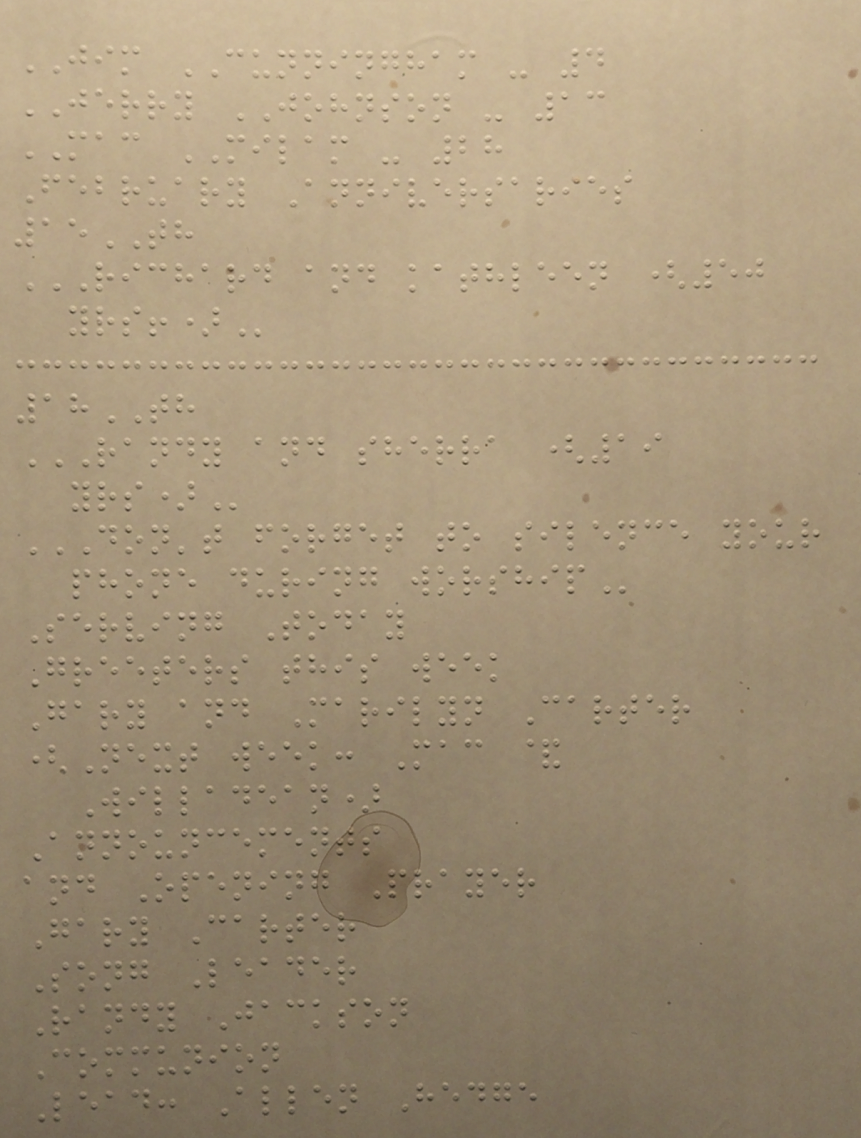JIM CUNNINGHAM - 4
JERRY JOHNSON - 13
MAC MILAM - 28
February Anniversaries
15TH
RICHARD AND KATHLEEN (50
YRS!)
18TH
RANDY AND SHERRA (19
YRS)
DON'T FORGET TO SILENCE YOUR
PHONE DURING WORSHIP
Serving Today
Greeters this week
Gary and Marilyn Carter
(Next week: Mac &
Willadean)
Announcements
and Opening Prayer
Gary Carter
Song Leader
Randy Jackson
Communion
Lead: Allen Hedge
